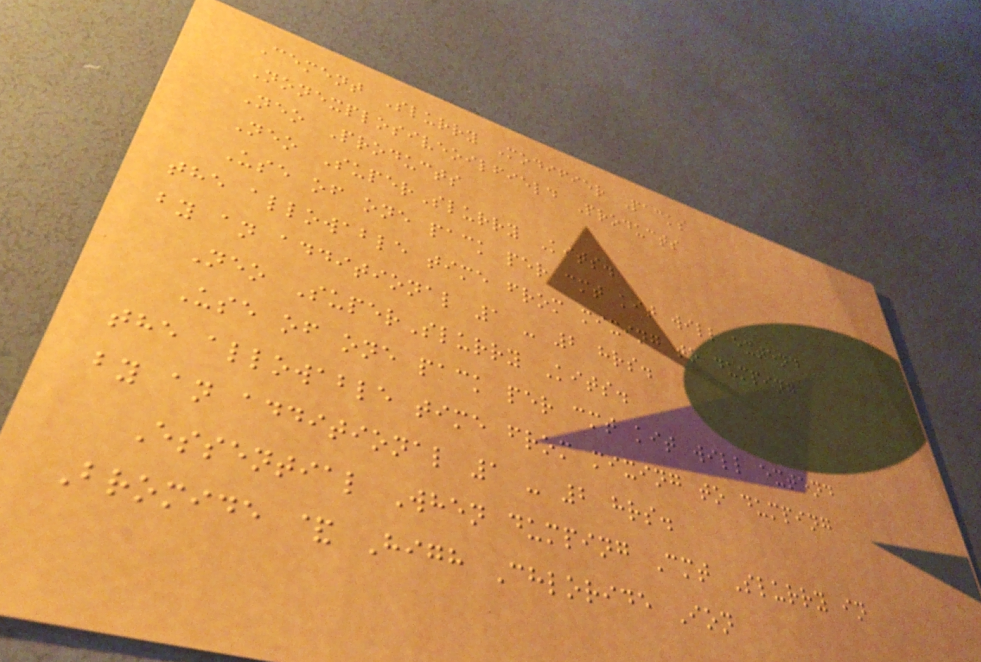Cement Slurry Modifier Packs
Nonexplosiveoilfield Products
Neo Products
Neo SuperSlurry Kits.
Use of one pack per cmt kit will extend
the allowable time from mixing to dumping
by an additional 1 - 2 hrs.
Neo SuperSlurry Kits.
Use of one pack per cmt kit will extend
the allowable time from mixing to dumping
by an additional 1 - 2 hrs.
Essential When dumping Cmt Slurry in
Bromide & High Chloride Ion
